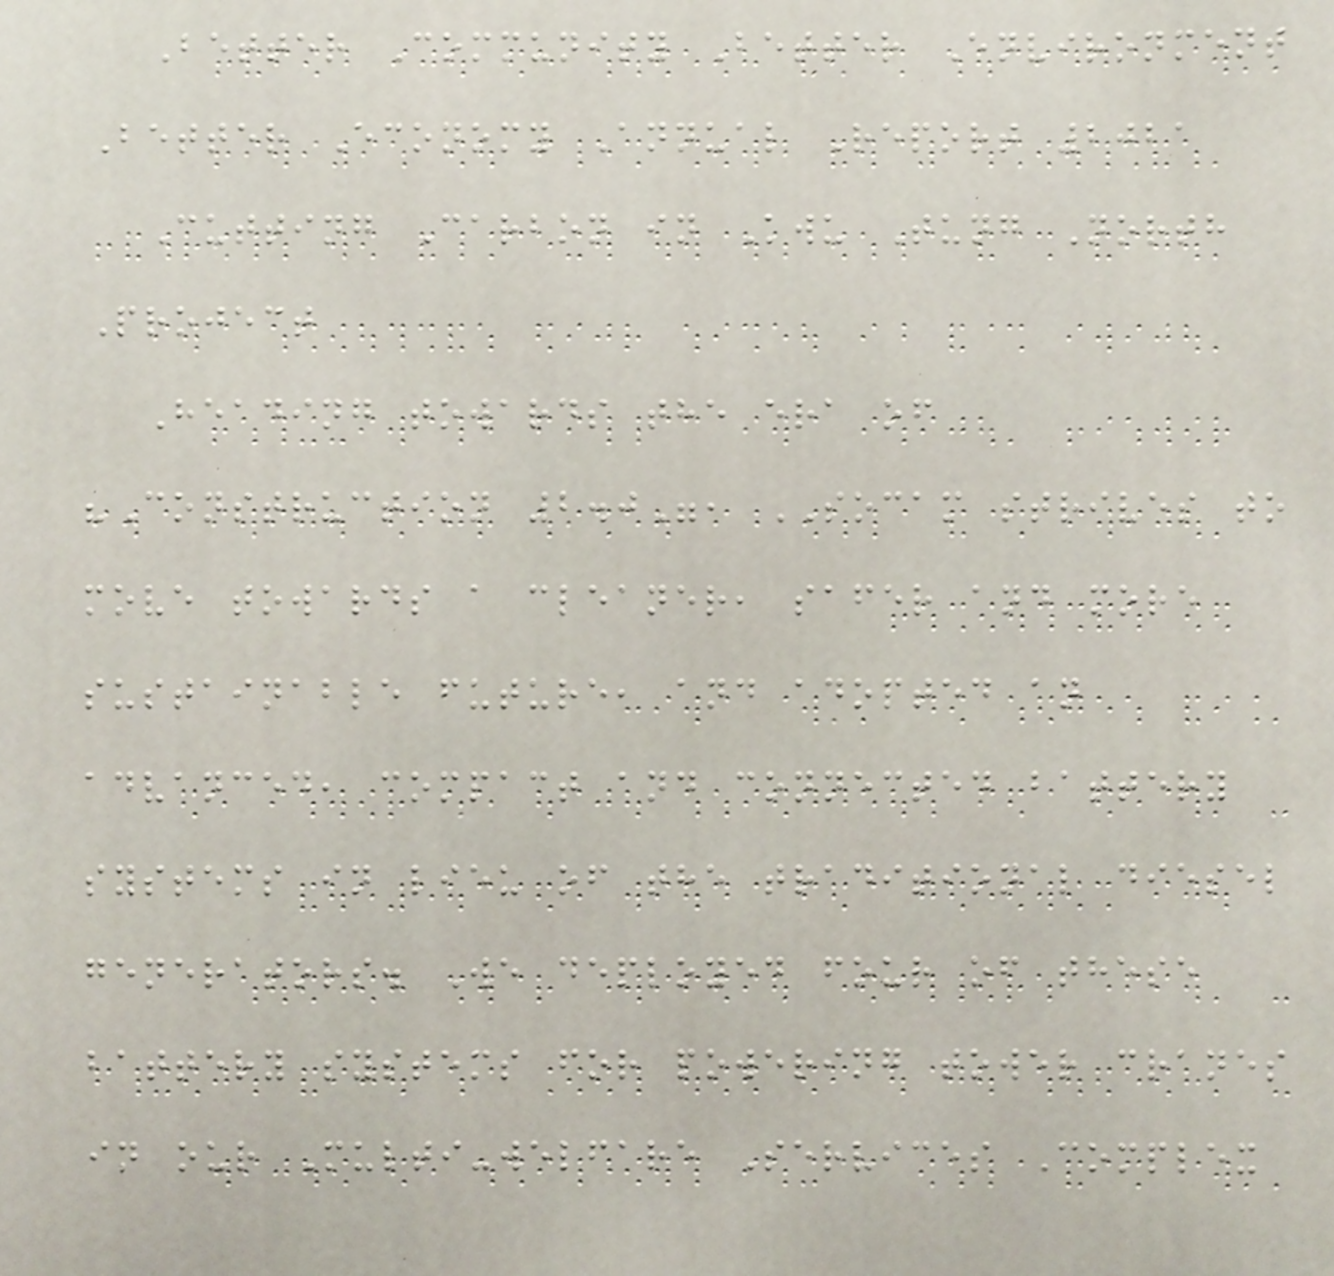Better Community Better Environment
Better Economy Annual Report 2021
Cutting Carbon in Kwu Tung North
Project
Heading towards the era of
"Construction 2.0", SOCAM strives to
move towards a cleaner, safer and more
sustainable future, and adopted an
advanced, compact and connected battery
systems in lieu of the traditional diesel
generators. We deployed four of these
battery systems for powering tower cranes
in our Multi-welfare Services Complex
